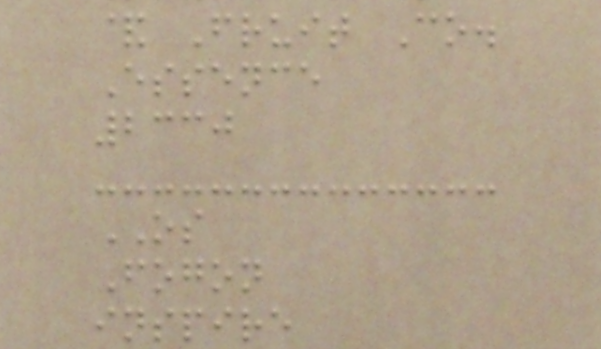& Fruit Co.
Essence
2330
OS
Fogon
inspire
